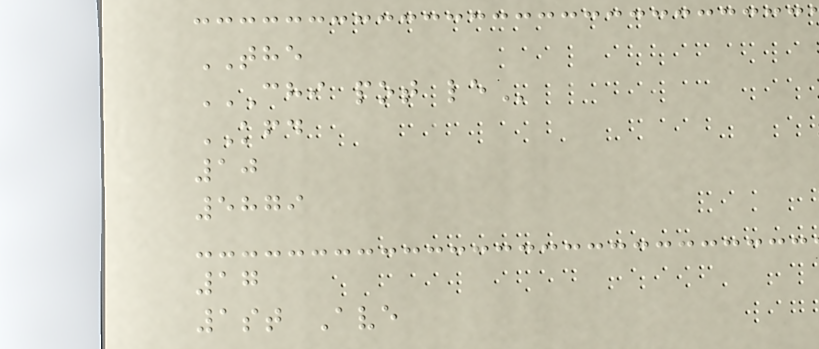THE
CHI POT LE
KFD
10
5879
17
1st Ave
